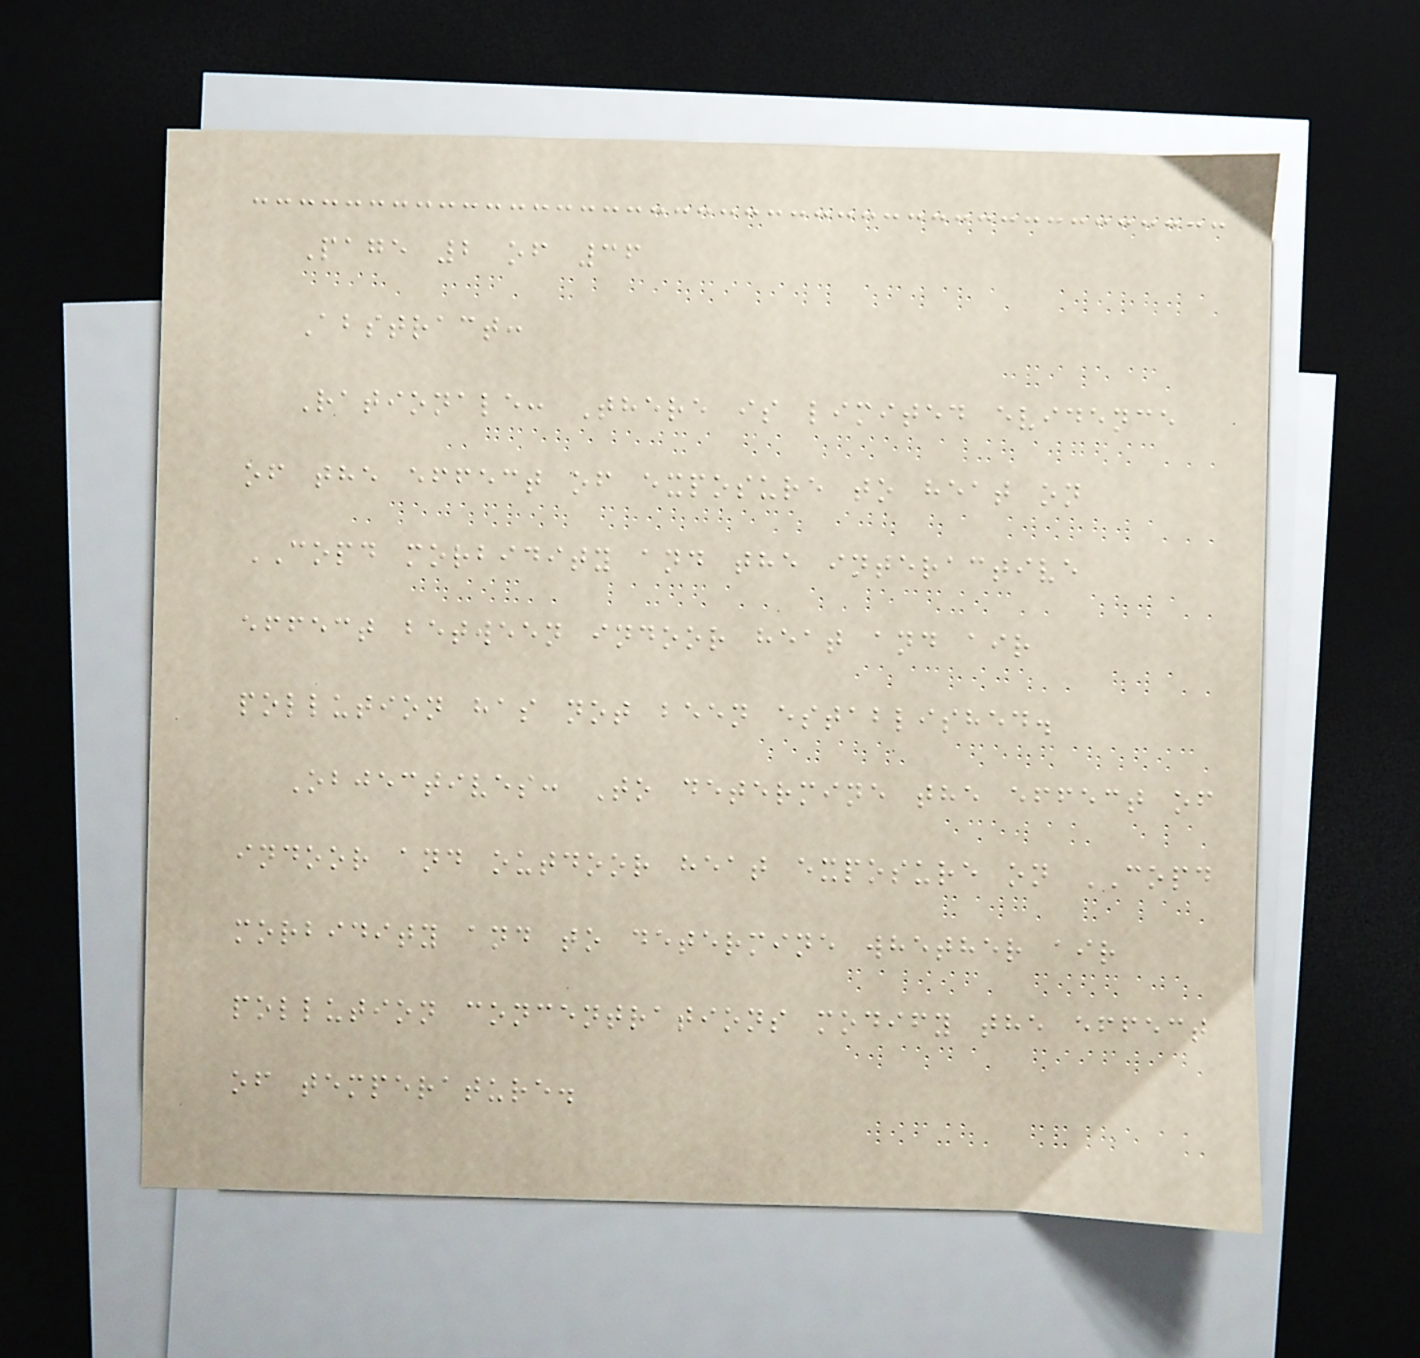Page 2 of 36
Abstract:
Rationale: There is limited evidence
of the effect of exposure to heat on
COPD morbidity and the interactive
effect between indoor heat and air
pollution has not been established.
Objectives: To determine the effect of
indoor and outdoor heat exposure on COPD
morbidity and to determine whether air
pollution concentrations modify the effect
of temperature.
